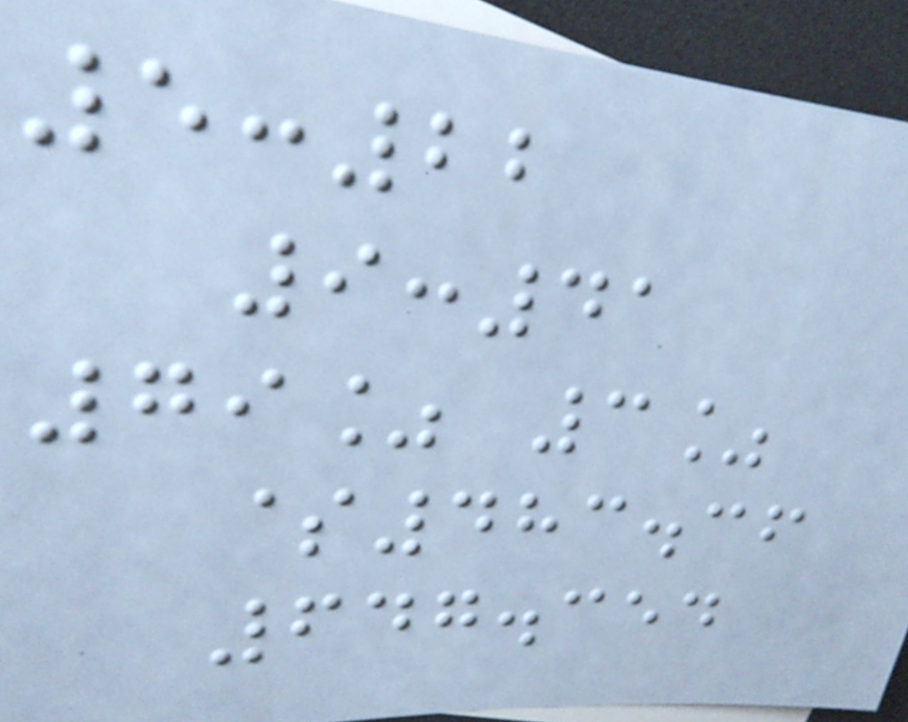5:22
9:41
79% 3%
$483.36
647.354
